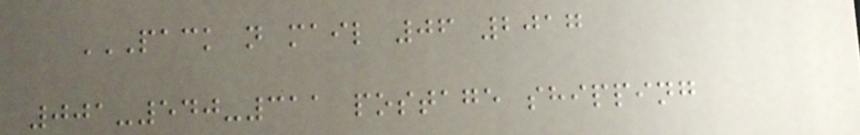PACK N MAIL 06 2017
001-540-311 POSTAGE SHIPPING
